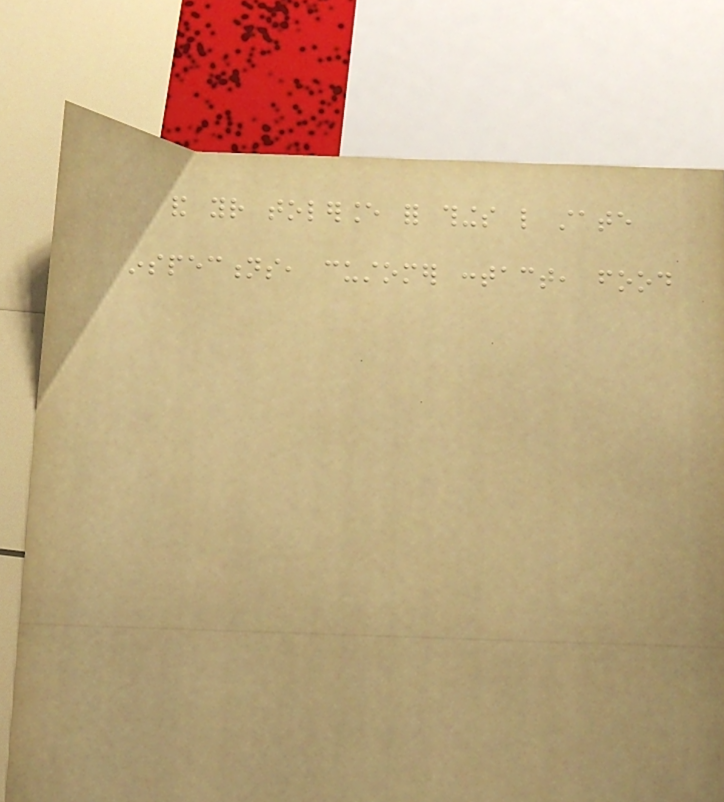and your tolerance for things like state
inspections, customer contact, food
